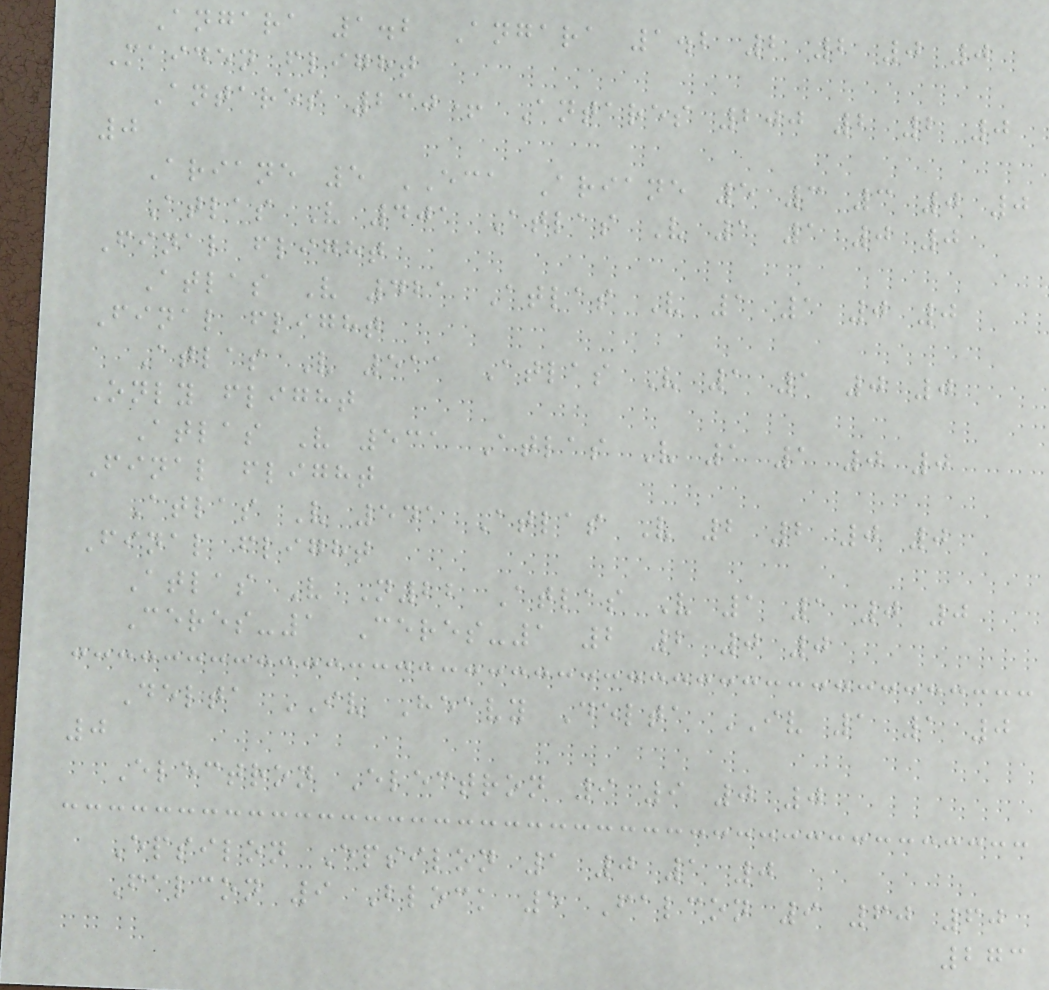Angara 1.2 Angara 1.2 2 2 0 0
Maiden flight
Antares 230+ Antares 200 2 2 0
0
Ariane 5 ECA Ariane 5 3 3 0 0
Atlas V 401 Atlas V 1 1 0 0
Final flight
Atlas V 421 Atlas V 1 1 0 0
Final flight
Atlas V 511 Atlas V 1 1 0 0
Only flight
Atlas V 531 Atlas V 1 1 0 0
Final flight
Atlas V 541 Atlas V 2 2 0 0
Final flight
Atlas V N22 Atlas V 1 1 0 0
Ceres-1 Ceres-1 2 2 0 0
Delta IV Heavy Delta IV 1 1 0
0
Electron Electron 9 9 0 0
Epsilon Epsilon 1 0 1 0
Falcon 9 Block 5 Falcon 9 60 60
273
